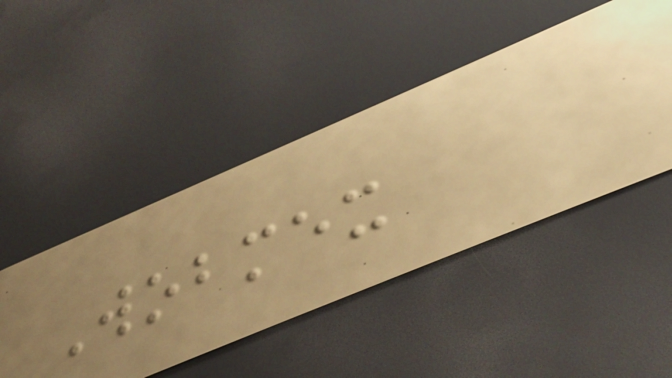Wobmex
